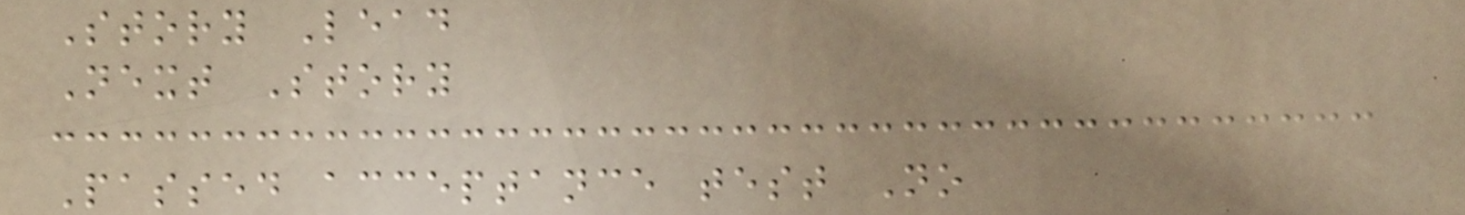Story Lead
Next Story
Passed acceptance test No
